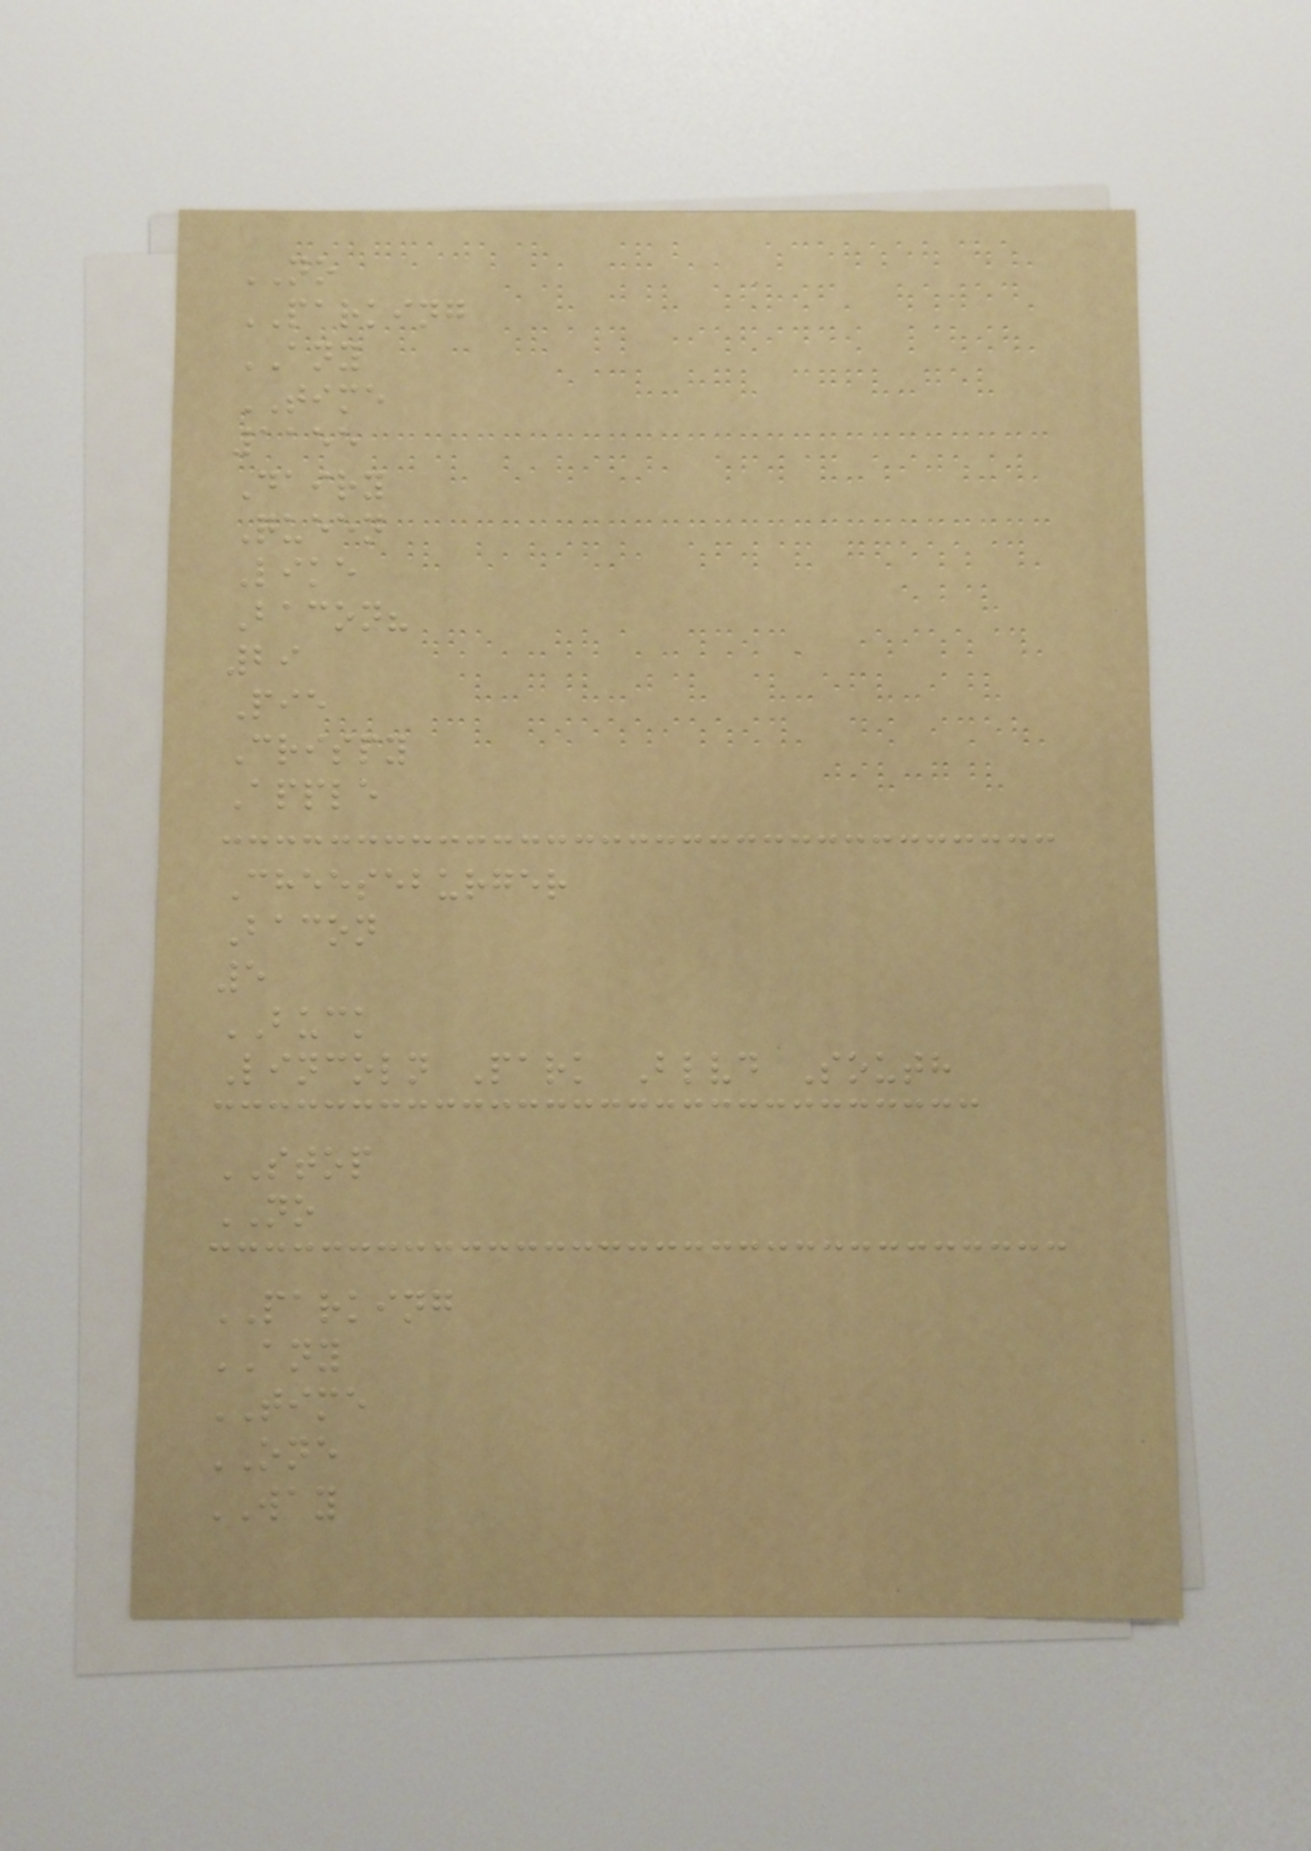NO
PARKING
ANY
TIME
1155
Dairy
Queen
Like
Bacon?
29
Pie
Crispy
Apple
Cheeseburger
Bacon
5
BUCK
Lincoln Park Blvd South
STOP
NO
PARKING
ANY
TIME
ONE
WAY
